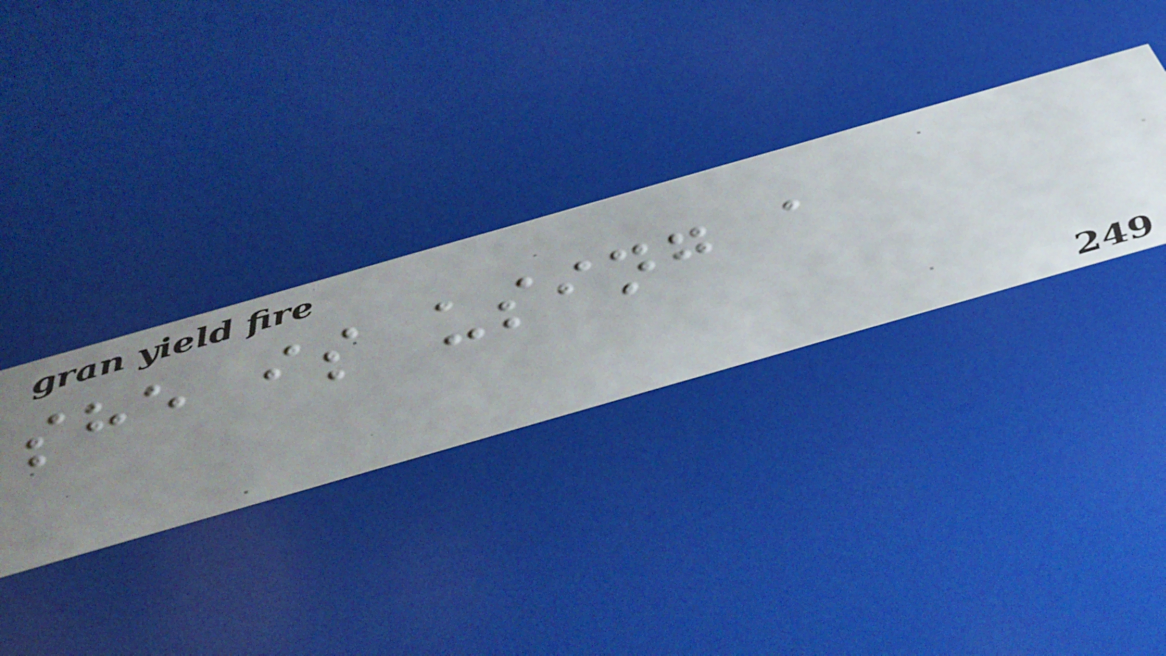she is using a
